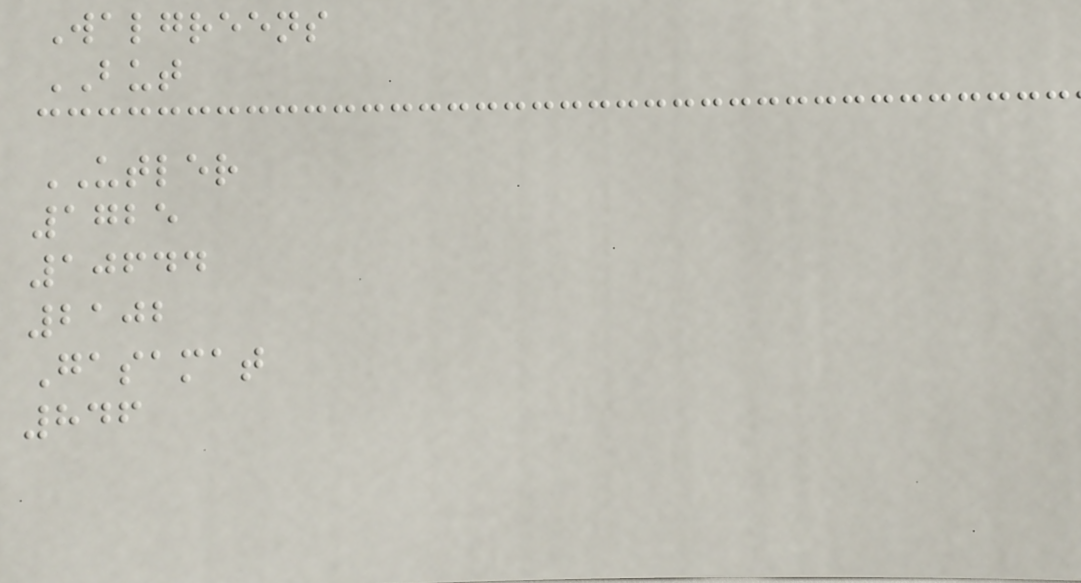Walgreens
BUT
UTLER
1725
10644
2102
Gasamat
846
